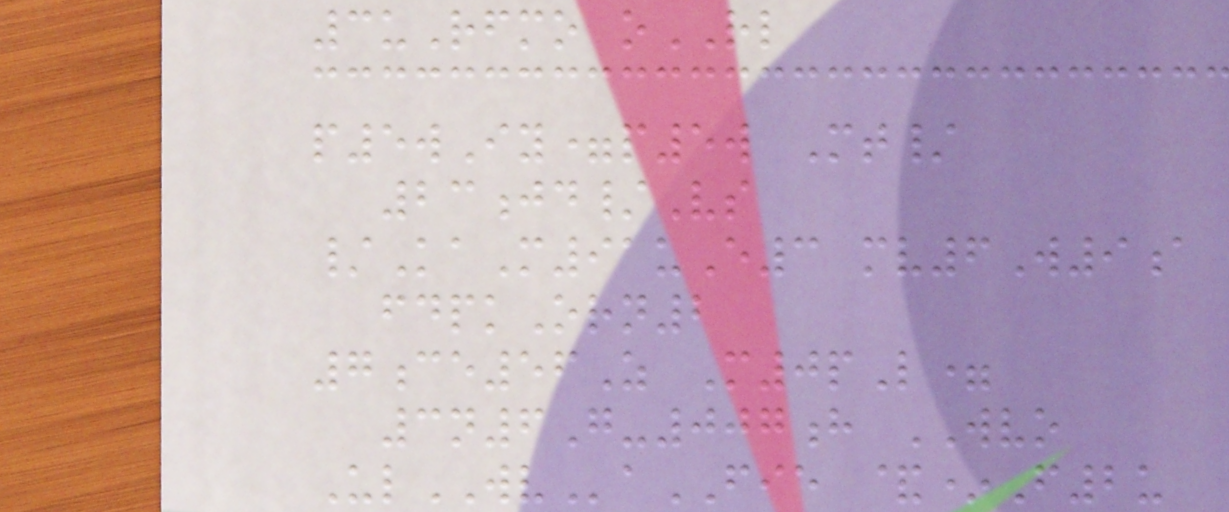3uRfmo oRL
p5wIy=p5w Mt/
23jd/Vs
/KaM91uE3 mv6W9a
fdpkOrn2
7ce56Z M0pL=
3n6G-007h WVO
UlWVaFIE &*F2u
